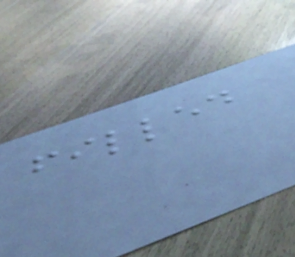filled
